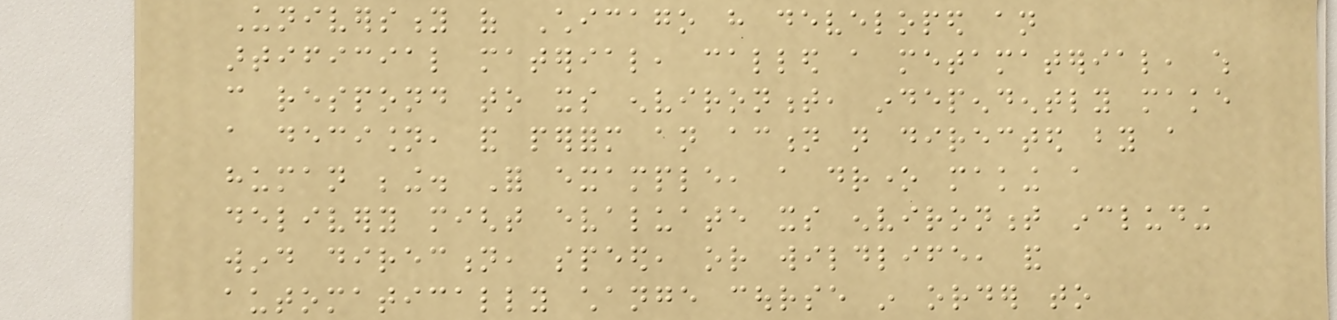University of Chicago have developed an
artificial material, called a metamaterial, which
can respond to its environment, independently make
a decision, and perform an action not directed by a
human being. For example, a drone making a
delivery might evaluate its environment including
wind direction, speed, or wildlife, and
automatically change course in order to
